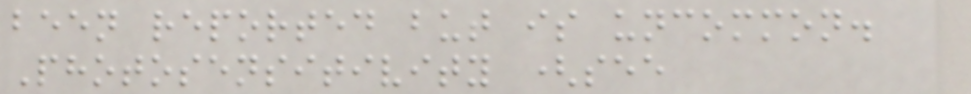been reported but is uncommon.
Photosensitivity (see
